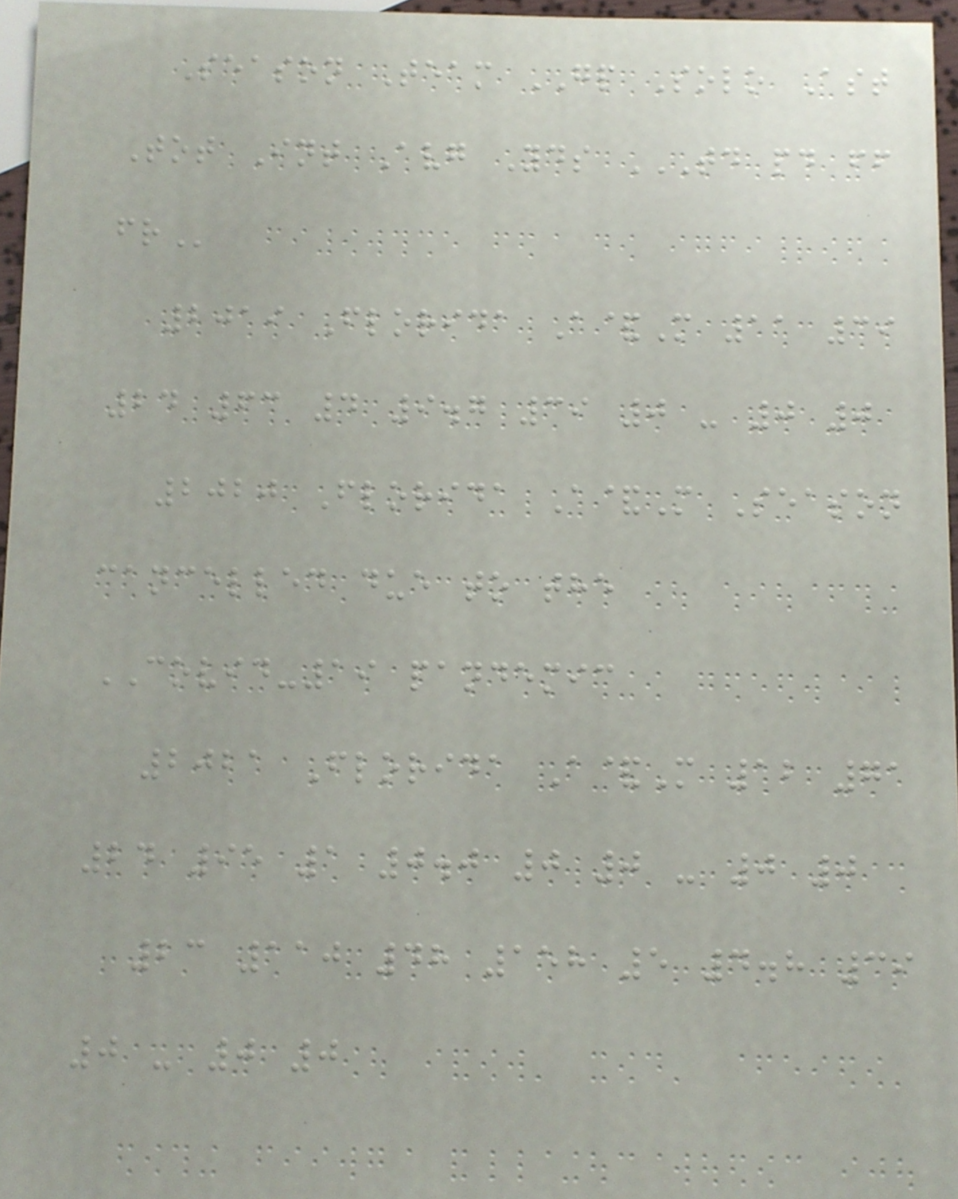Season Team GP Solo Ast
Tot Int Avg Yds TD PD FF
FR
2019 Florida A&M 11 39
24 63 4 9.7 39 0 - 0 0
2020 Florida A&M Season
cancelled due to the
COVID-19 pandemic
2021 Florida A&M 12 71
24 95 1 0.0 0 0 - 0 0
23 110 48 158 5 4.8 39
0 - 0 0
